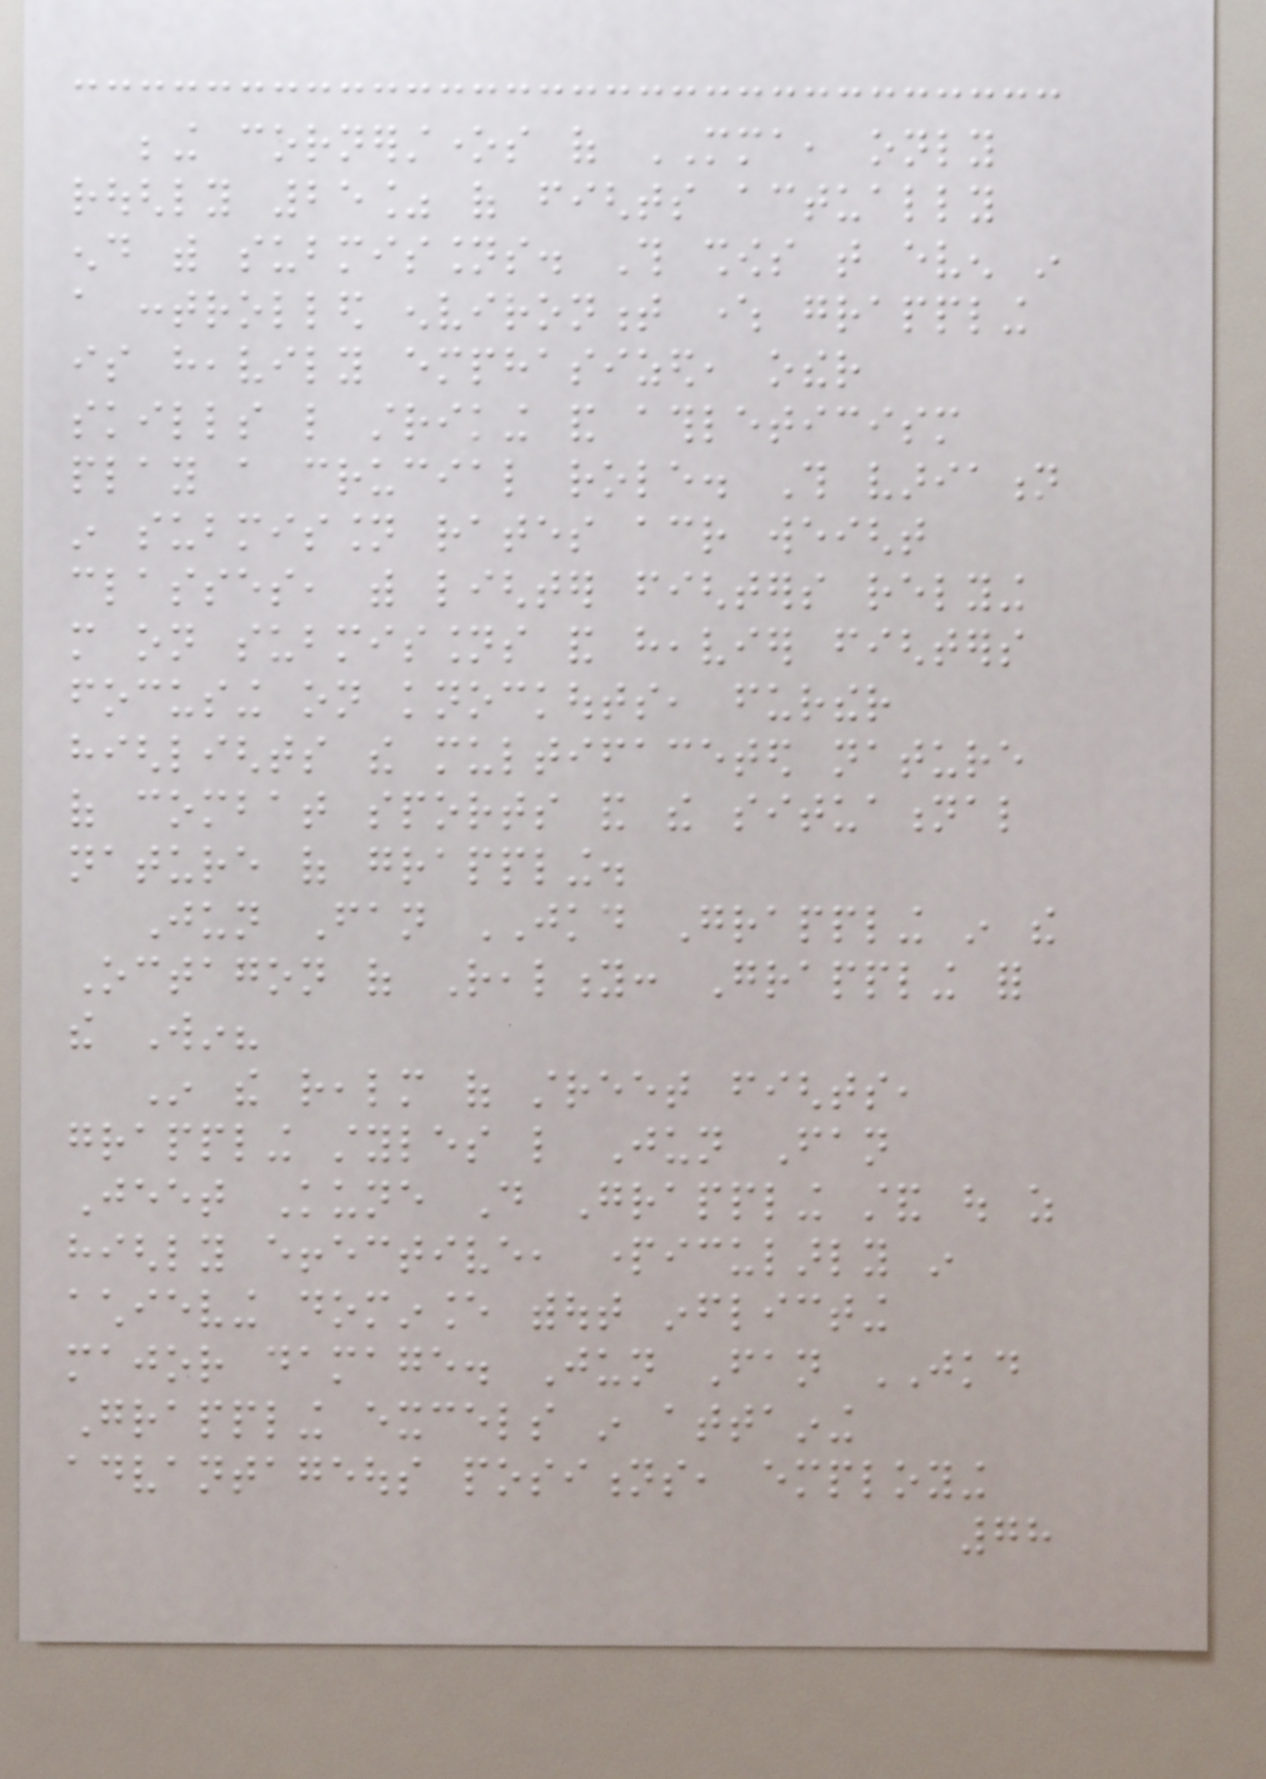being cornerstones of MMA, only
roughly 25% of fights actually
end with submissions. This shows that even in
a controlled environment where grappling
is heavily emphasized, other
skills like striking and athleticism
play a crucial role. This variation
in submission rates across weight
classes, with lighter fighters relying
more on submissions and heavier fighters
focusing on knockouts, further
highlights the multifaceted nature
of combat sports and the situational
nature of grappling.
Jun Fan JKD Grappling in the
Octagon of Reality: Grappling for
the Win?
In the realm of street fights,
grappling styles like Jun Fan
Jeet Kune Do Grappling stand out as
highly effective, particularly in
achieving dominance without inflicting
major damage. Jun Fan JKD
Grappling excels in attaining
advantageous positions, employing
78
